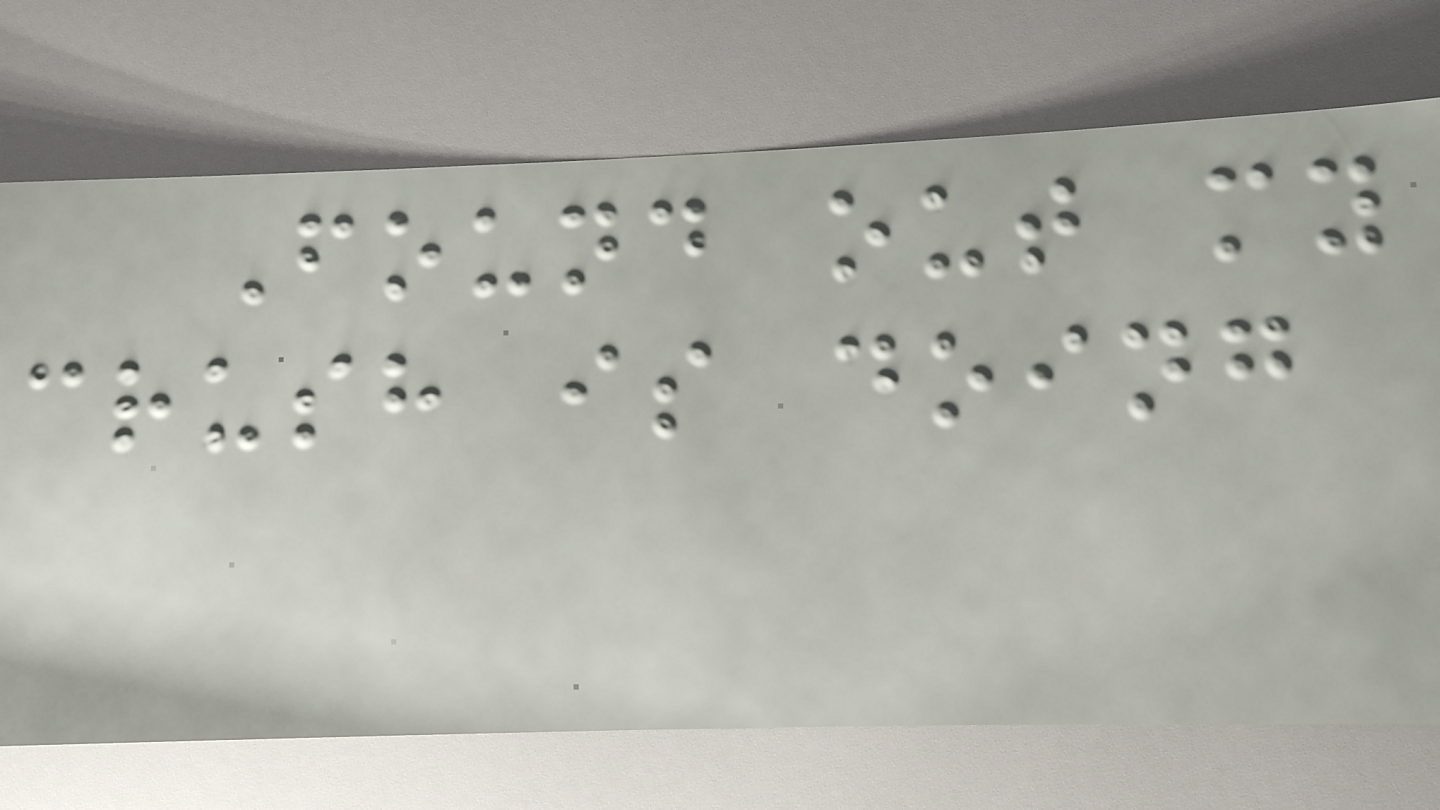Found out my
crush is doing
